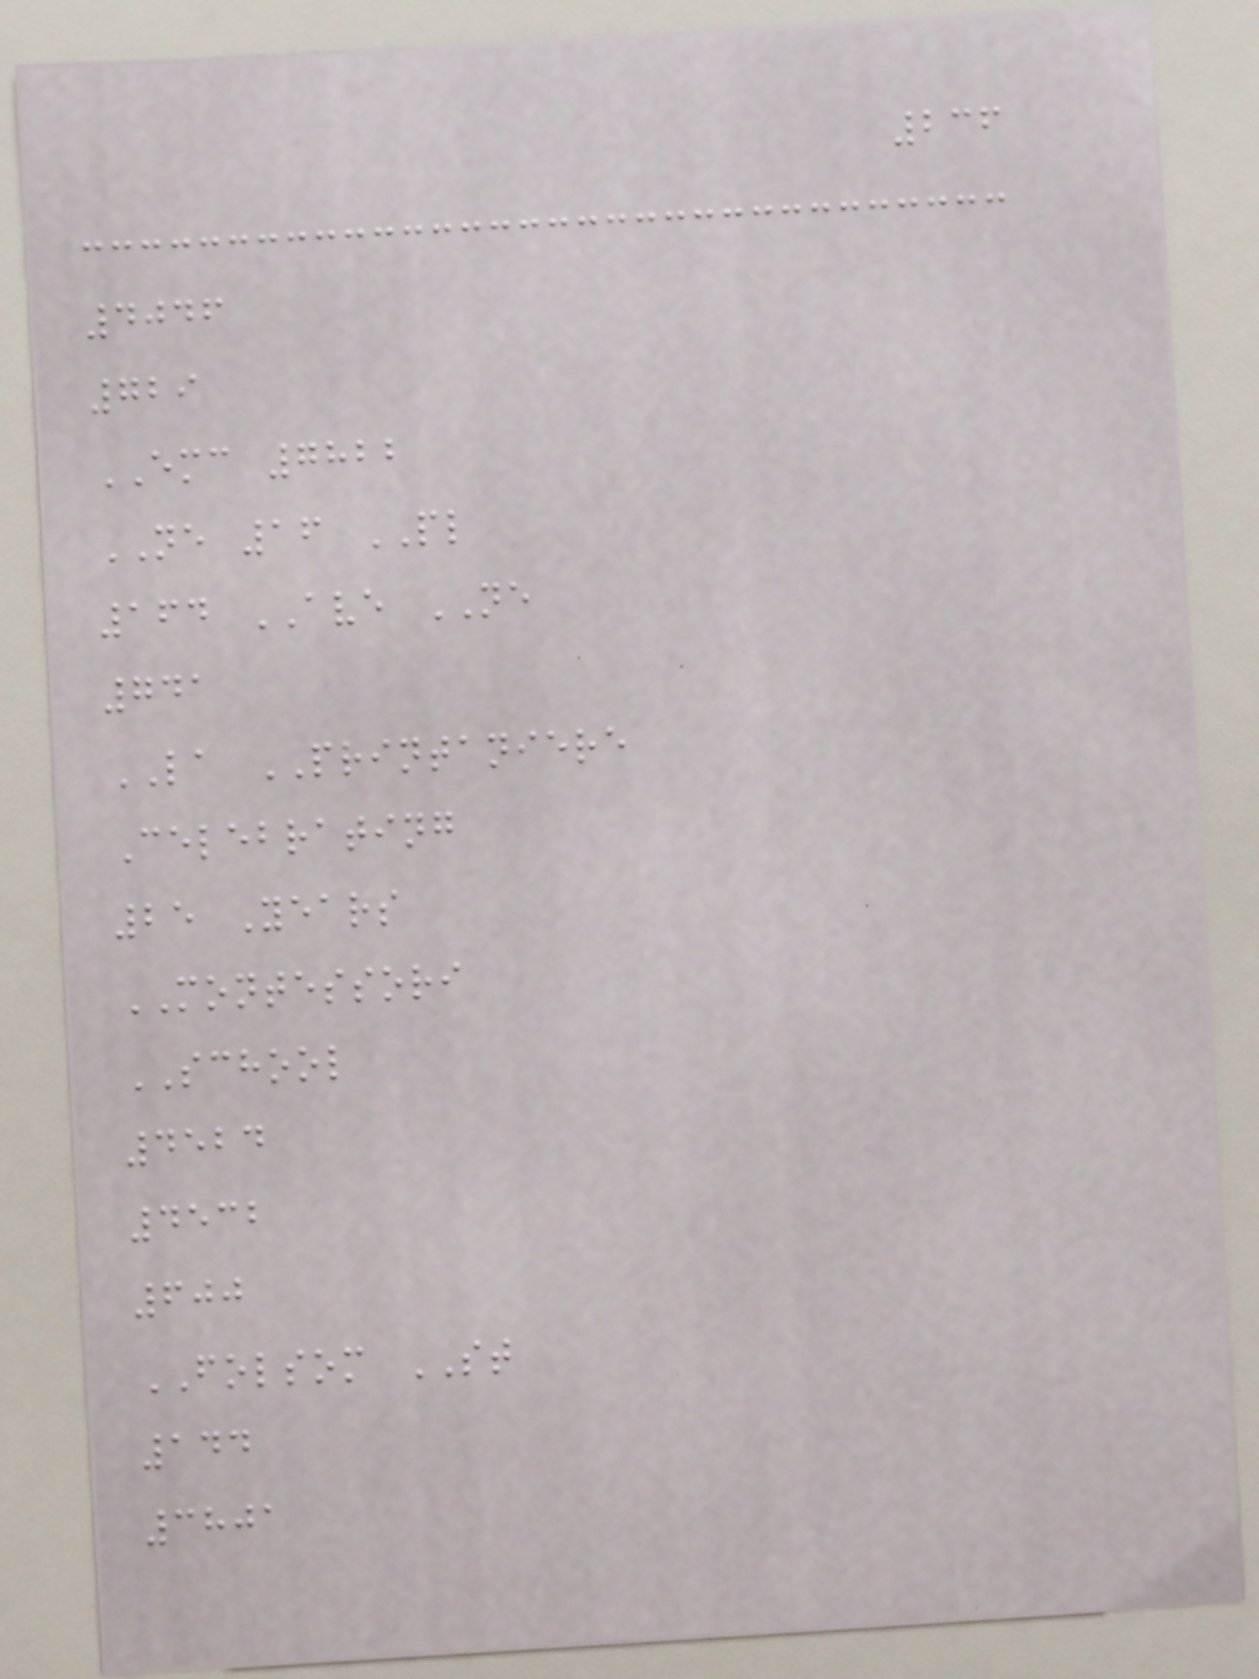236
4046
729
EMC 7822
NE 16 PL
164 AVE NE
741
LA PRINTANIERE
Celebrating
25 Years
MONTESSORI
SCHOOL
4524
4532
600
FOLSOM ST
144
3801
